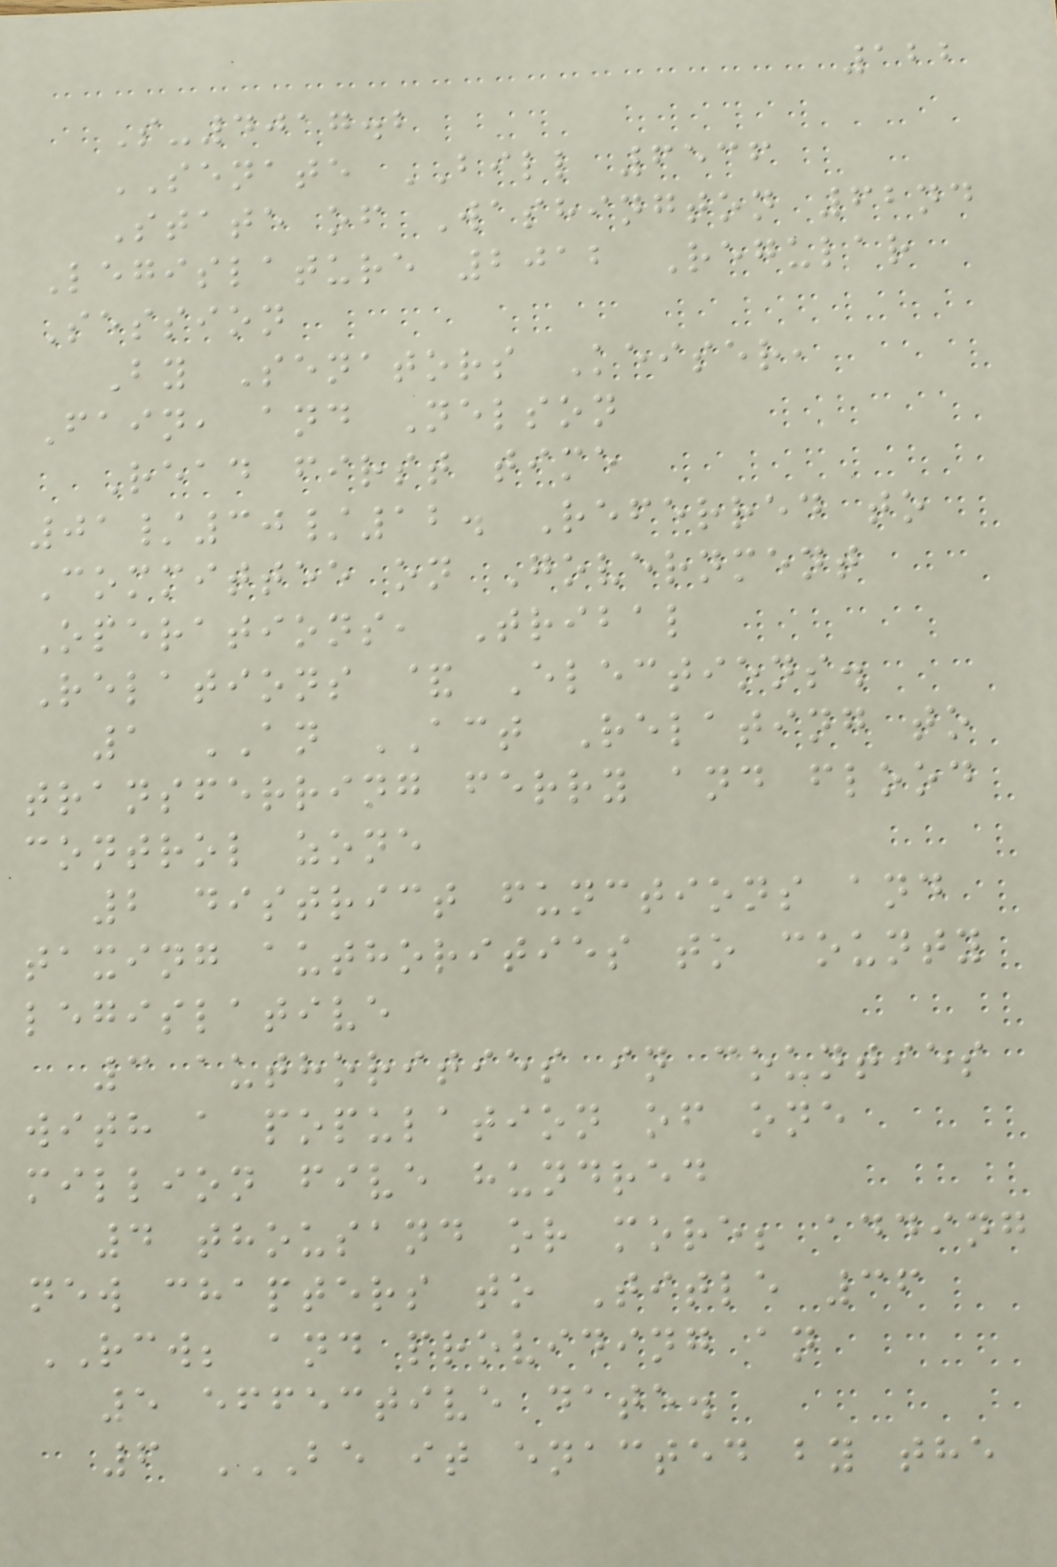122
S-4017.2
SENATE BILL 6536
State of Washington 62nd
Legislature 2012 Regular
Session
By Senators Keiser,
Fain, and Nelson
Read first time
01/30/12. Referred to
Committee on Government
Operations, Tribal
Relations & Elections.
1 AN ACT Relating to
transferring ferry and flood
control zone
2 district functions and
taxing authorities to county
legislative
3 authorities in counties
with a population of one
million five hundred
4 thousand or more; adding
new chapters to Title 36
RCW; and providing an
5 effective date.
6 BE IT ENACTED BY THE
